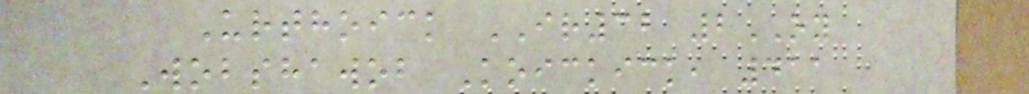Urthoick IR32 2OY
Wobshawob Koickick, 411
